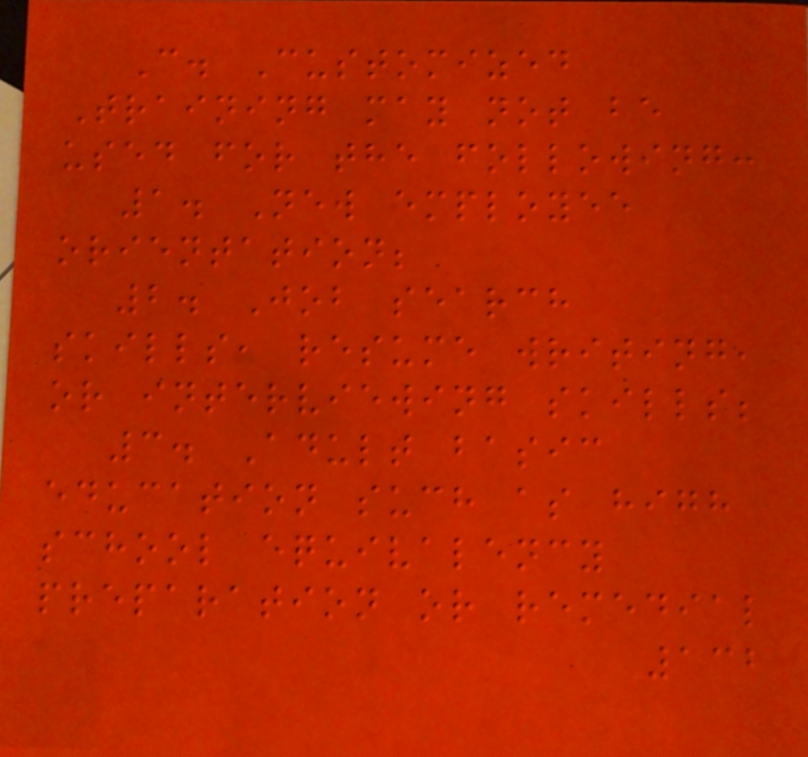C. Customized
Training may not be
used for the following:
1. New employee
orientation;
2. Job search
skills, resume writing,
or interviewing skills;
3. Adult basic
education such as high
school equivalency
preparation or remedial
132
